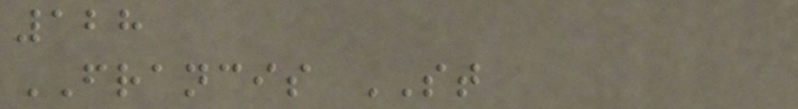128
FRANCIS ST
